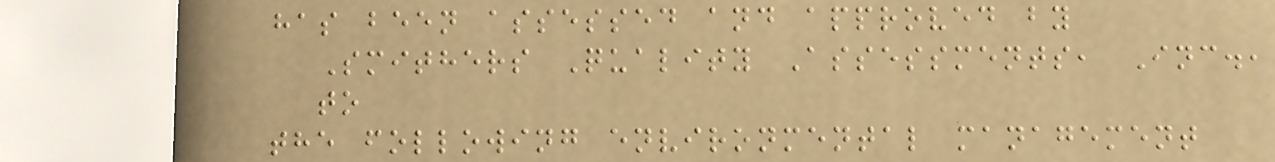has been assessed and approved by
Smithers Quality Assessments, Inc.,
to
the following environmental management
